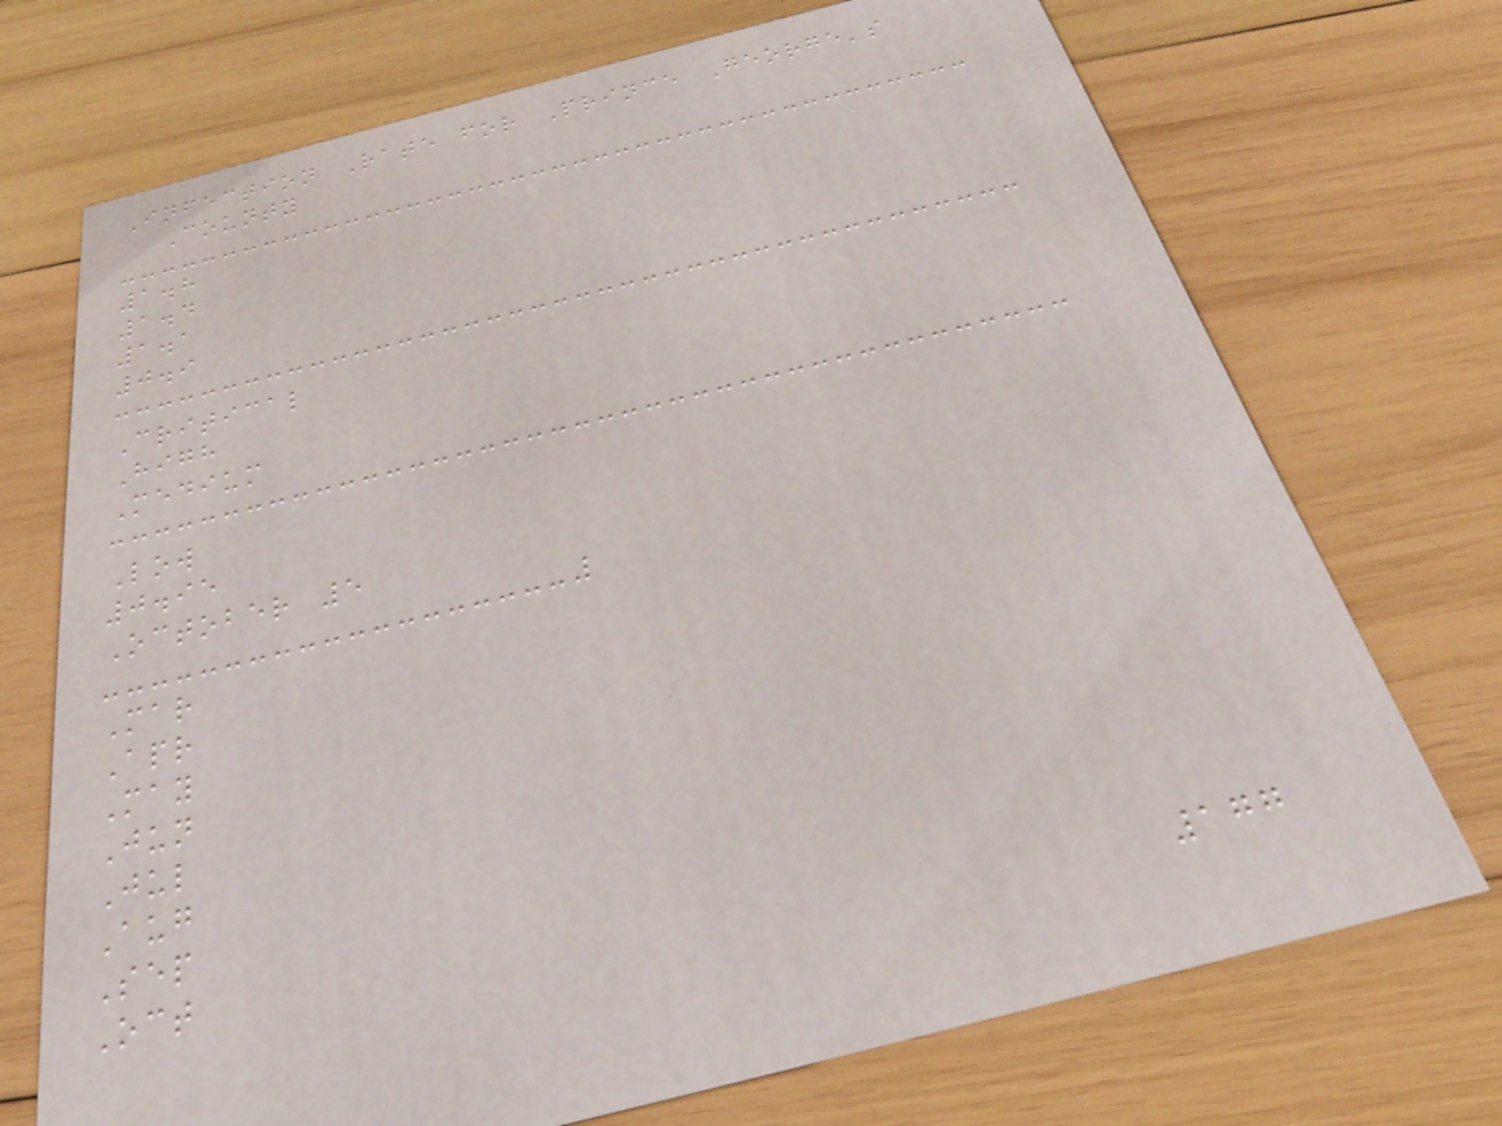Infection Rate for Prince George's
County
1.8
1.4
1.1
0.9
Critical
High
Medium
Low
0.95
October 5
Mar
Apr
May
Jun
Jul
Aug
Sep
Oct
177
